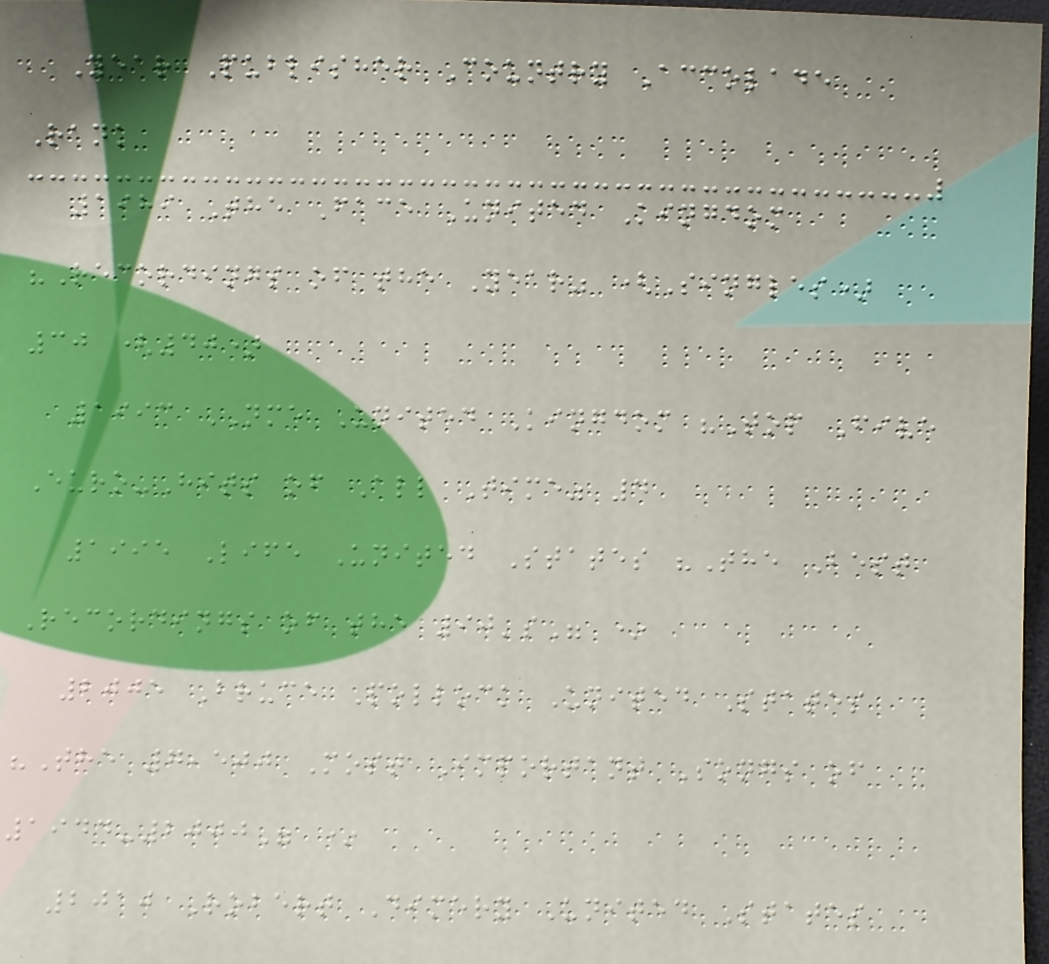Year Publisher Country Accolade
Rank
1989 The Face United Kingdom
"Recordings of the Year" (Singles)
30 (40)
1993 NME United Kingdom "Top Five
Euro-Hits of All Time" 4
1995 Life United States "The Best
Recordings of the 90's" *
2005 Bruce Pollock United States
"The 7,500 Most Important Songs of
1944-2000" *
2010 Robert Dimery United States
